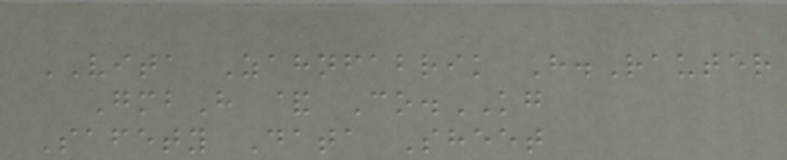VITA Zahnfabrik H.Rauter
GmbH & Co.KG
Safety Data Sheet
